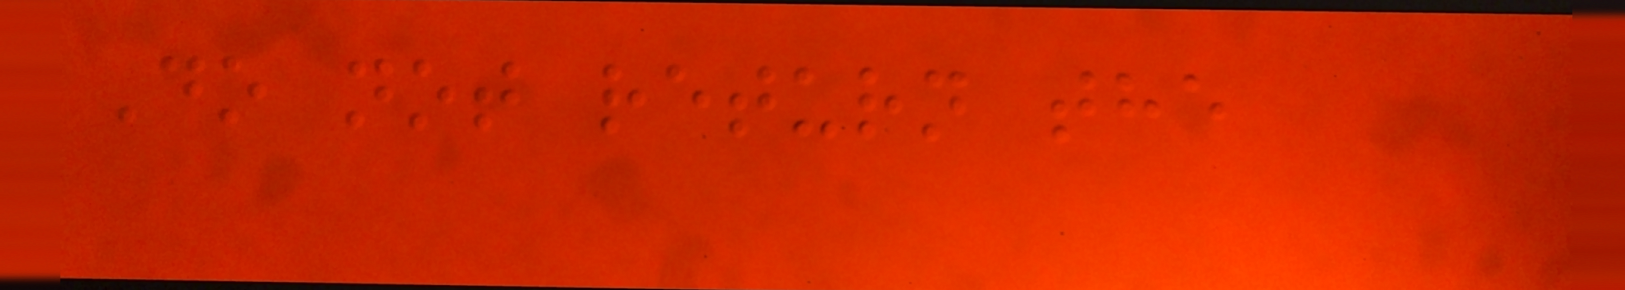Do not return the
